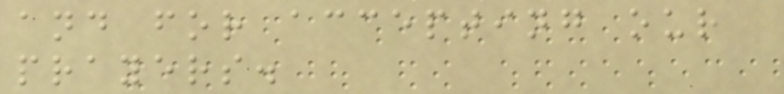and for accepting our
prayers.
